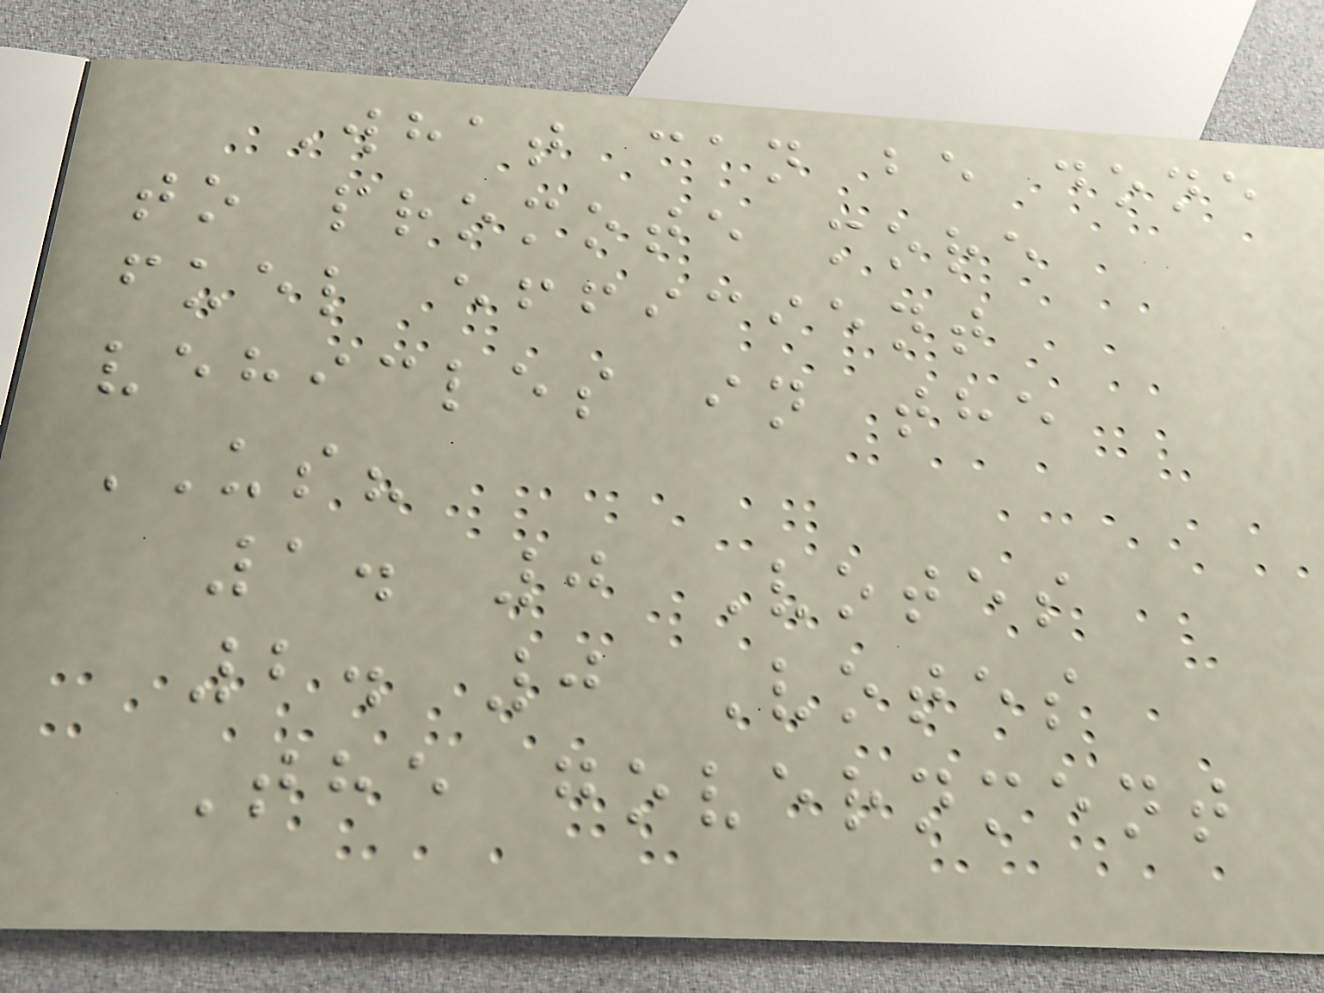What can be done
to promote more
fuel efficient
vehicles in the
US?
1. 0 Votes
2. 0 Votes
The government
